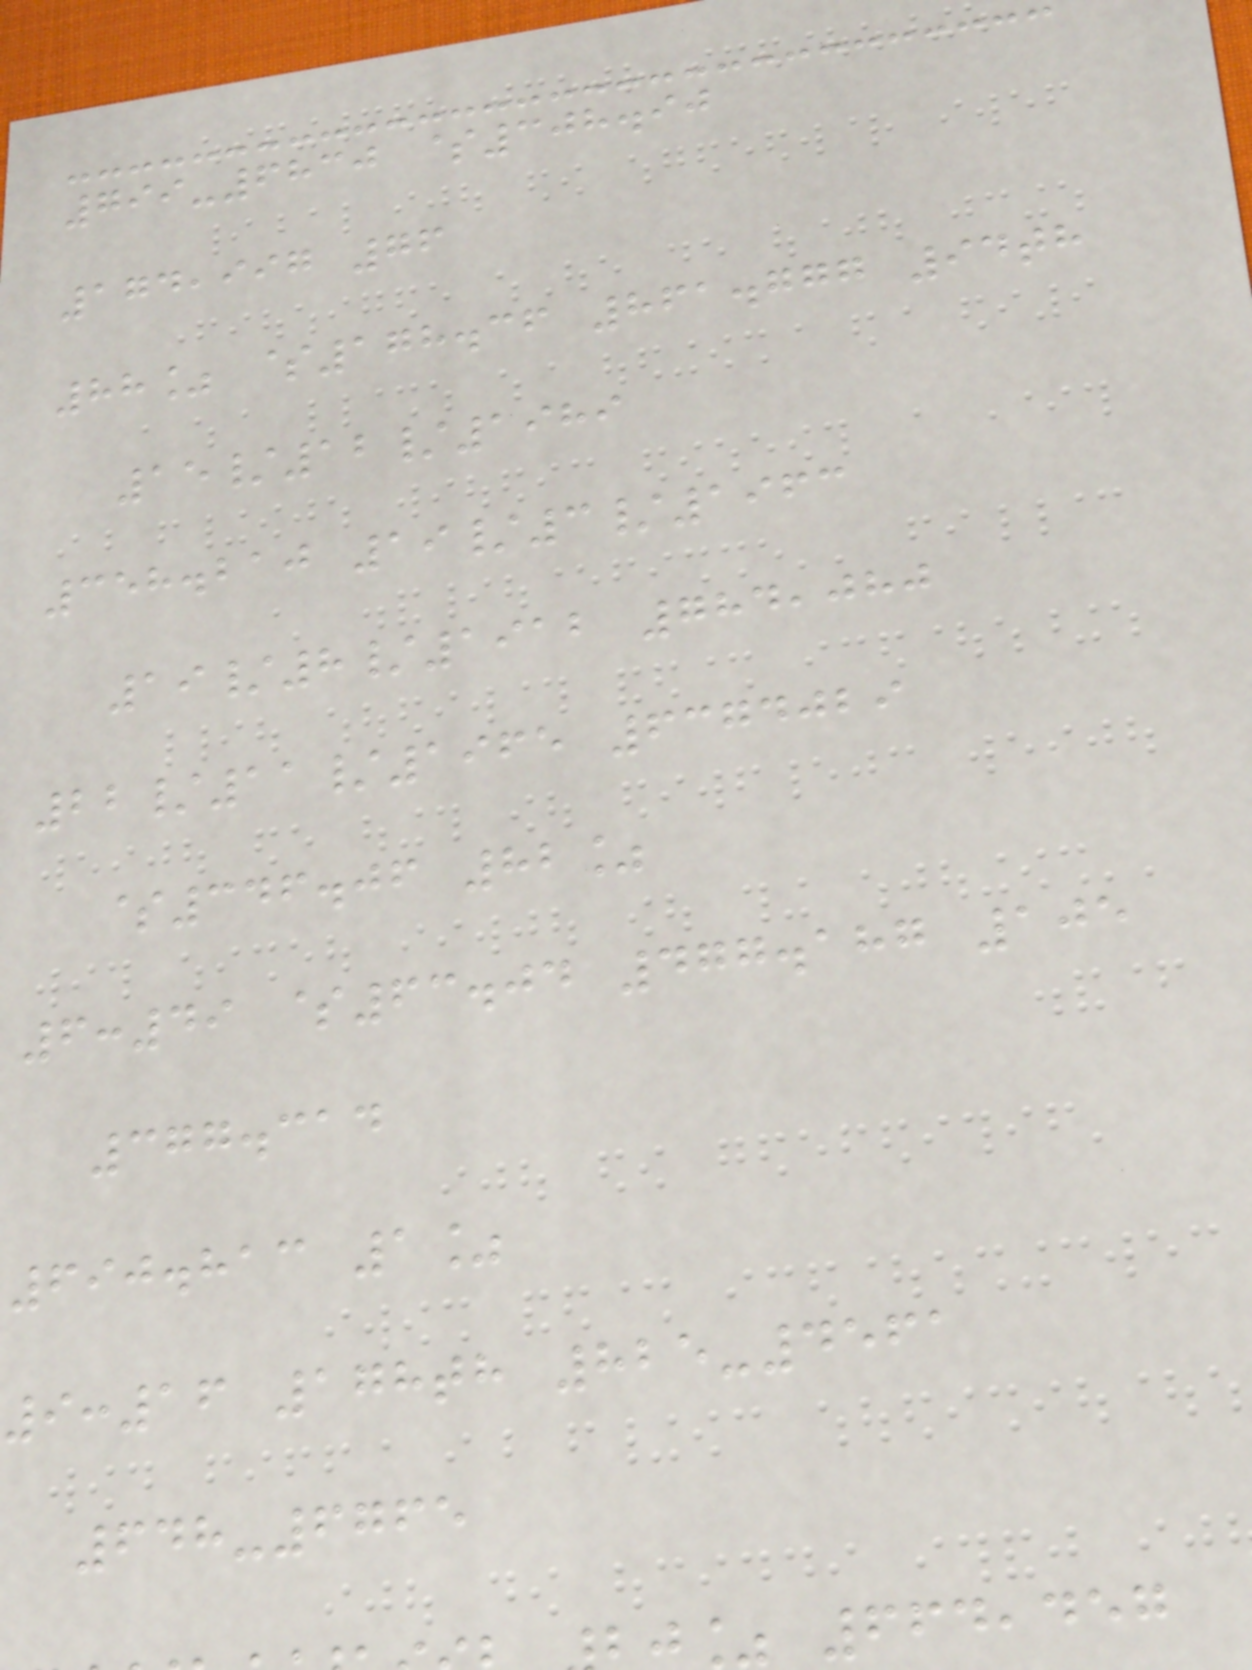799-6830 $308.90
174,997 76
88% $178.36 861.777 94th
15/12/1989
358.210 19/3/1963
19/8/1912 784,080
22/11/1965 6374029
$346.06 82%
6:49 $63.04 477.187 105
377.314
690.813 1%
9:16 178th 825-4561
648-6765
664,457
